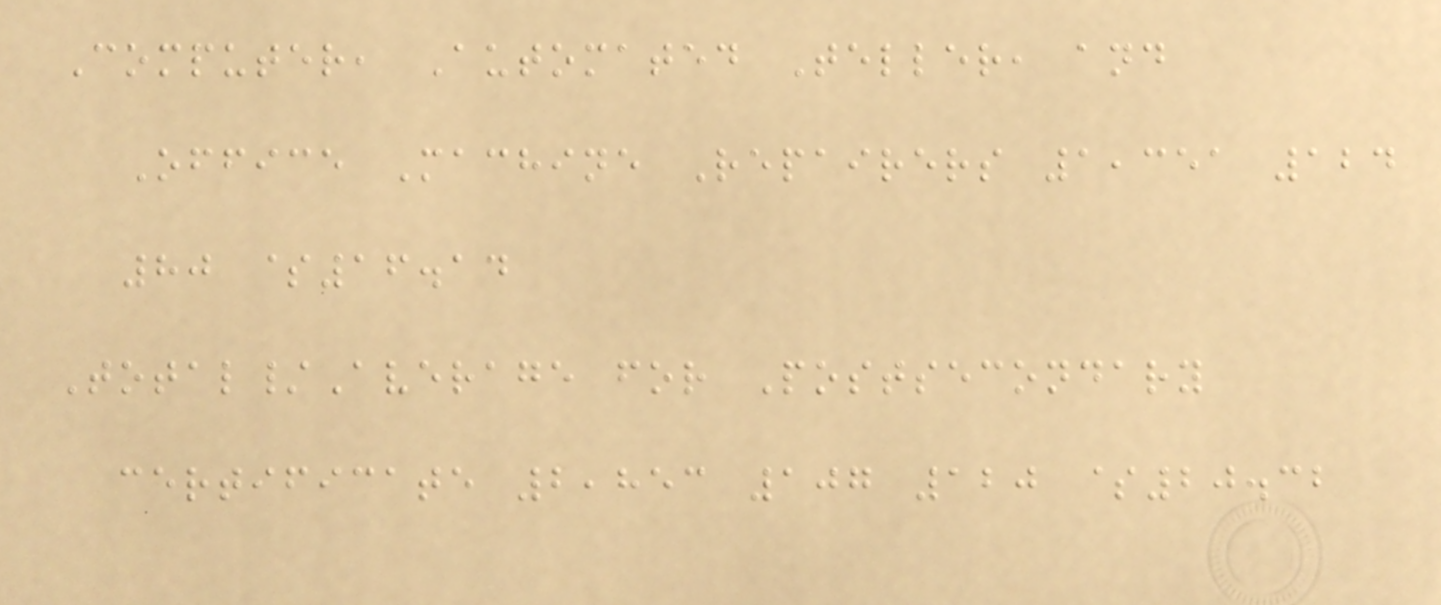Computer, Automated Teller, and
Office Machine Repairers 1,351 124
80 $16.14
Total/Average for Postsecondary
certificate 2,853 107 120 $20.32
